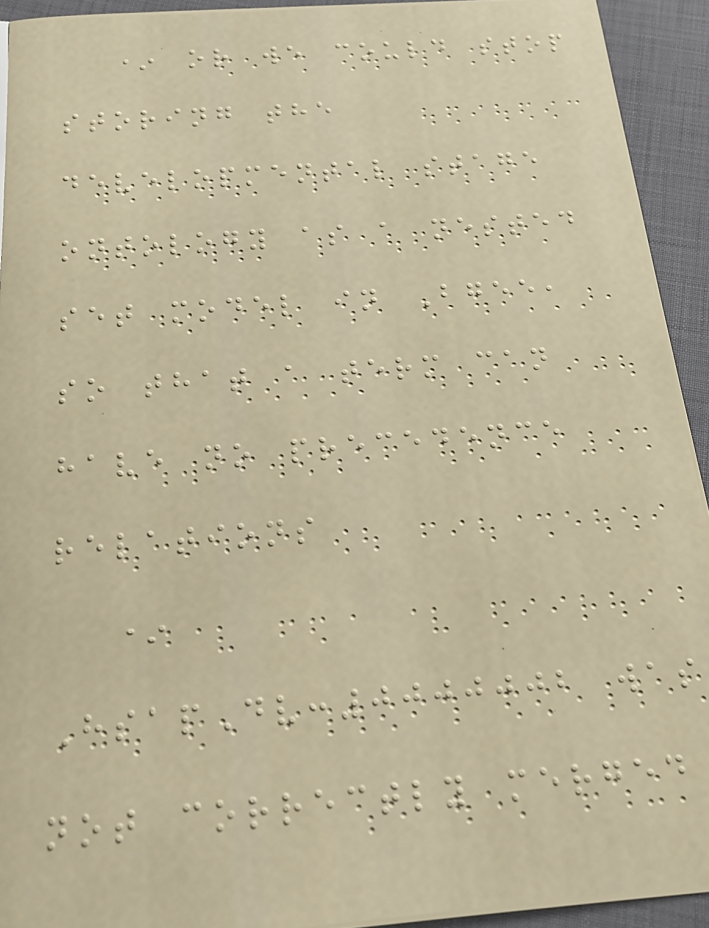* or we could stop
storing the
developmental stage
ontology as a nested
set model in Bgee,
so that a term can
have no precedence
relations
*
HsapDv:0000002 was
not correctly merged
